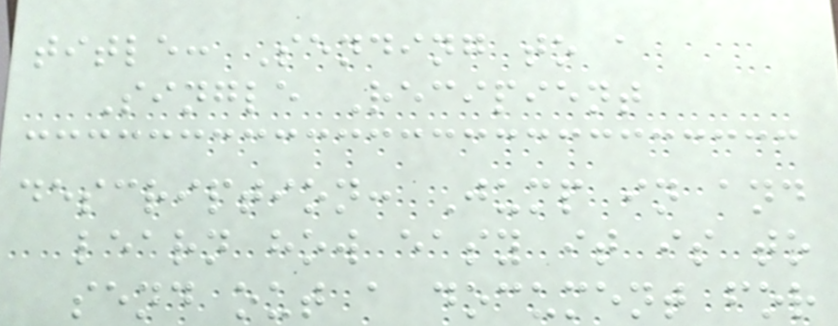title: Sending to a
Single Recipient
description: Jump in and
learn how easy it is to
send out a document for
